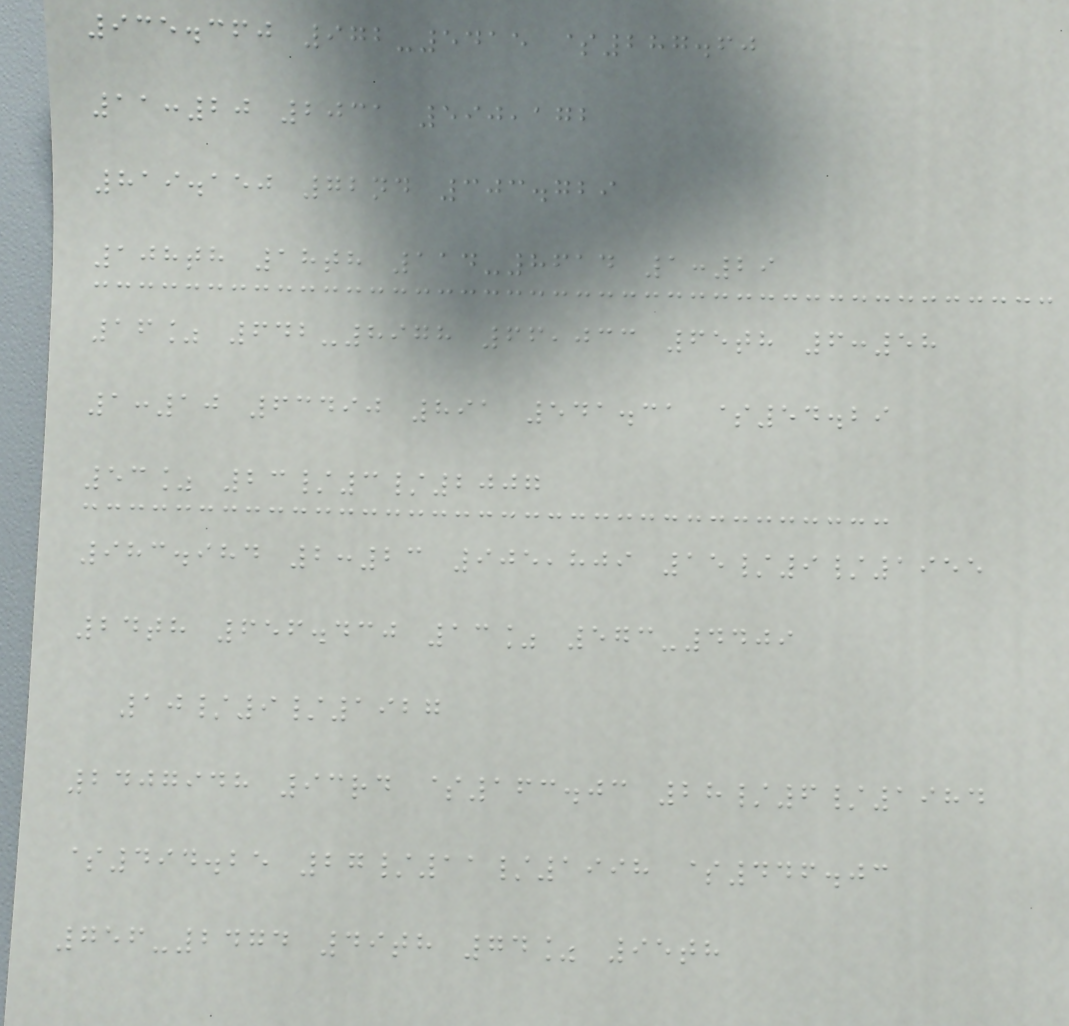935.360 972-5415 $287.60
11:20 2031 590,172
819.150 72nd 303.729
108th 18th 114-8614 1:29
16% 642-8978 66,033 65th 6:58
1:10 63490 891 541.31 $54.29
53% 23/3/2007
983.984 2:23 905,809 15/9/1955
24th 656.430 13% 573-4409
10/9/1927
2407948 93rd $163.03 28/6/1984
$494.25 27/11/1998 $446.03
756-2474 49th 74% 95th
